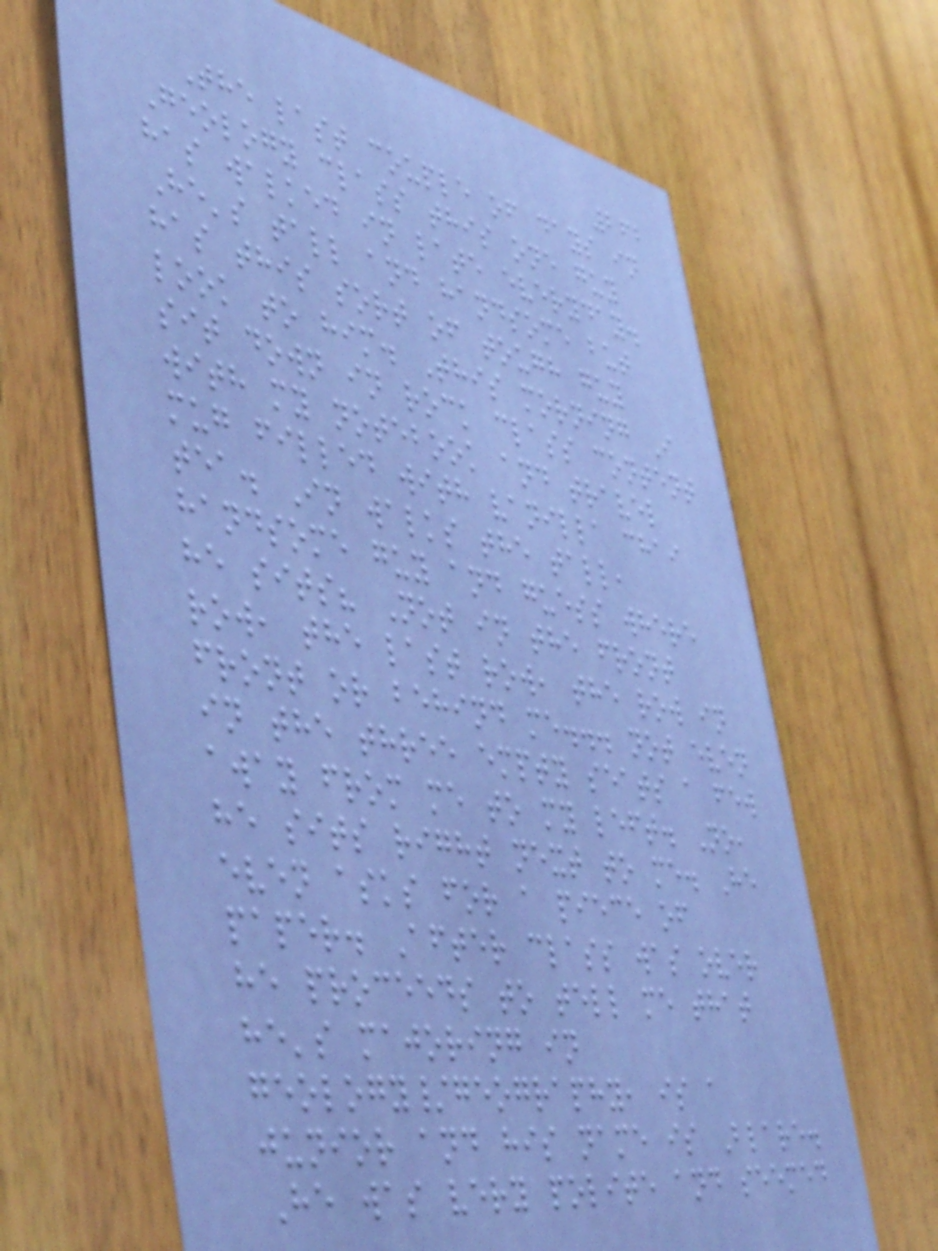262
The last couple of days in
Geology class this one guy
has walked in late everyday.
He's tall and handsome but
has this sort of tough guy
look to him. This morning I
sit down in rock class content
with my notebook and travel
mug filled with vanilla chai
tea. In walks the tall,
handsome guy and guess where
he sits? Not in the front
row, the last row, the row in
front or behind me... not even
in the three empty seats a few
away from me to my left. No,
he sits right next to me. He
even asks for a piece of
paper. After class was over
he proceeds to tell me that
he's majoring in
geology/geography, is a
junior and his name is Blare.
He was very polite and seemed
